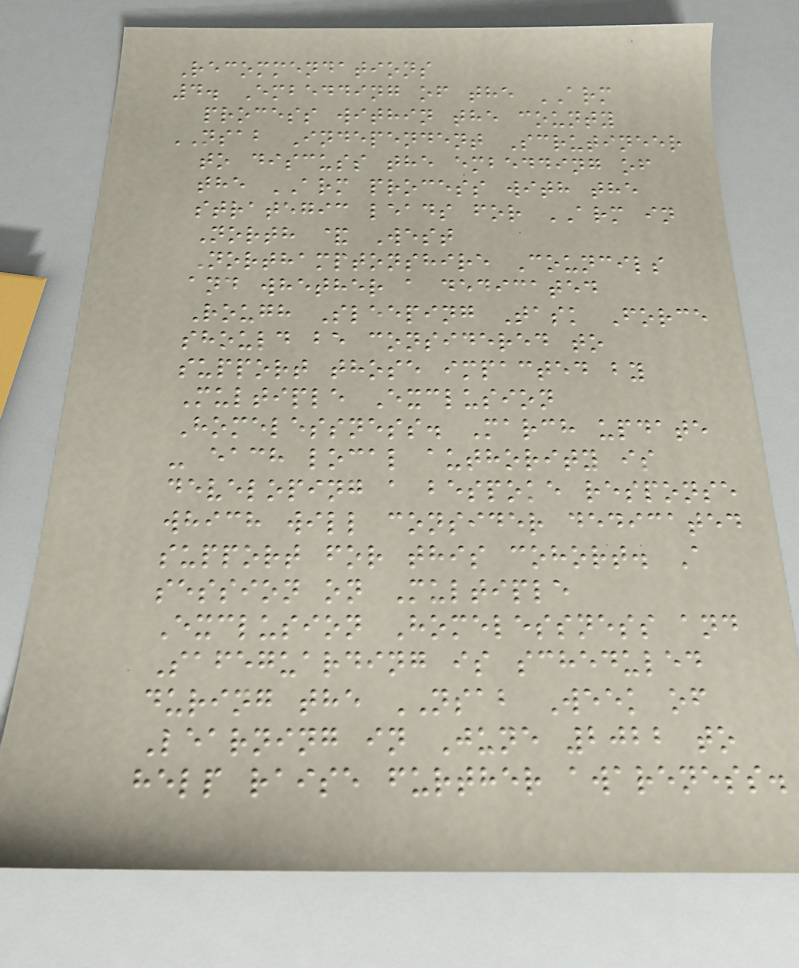Recommendations
4. Embedding of the ARM
process within the county
NSAB Independent Scrutineer
to discuss the embedding of
the ARM process with the
strategic leads for ARM in
North & West
Northamptonshire Councils
and whether a dedicated
Rough Sleeping Task Force
should be considered to
support those impacted by
Multiple Exclusion
Homelessness. March update
- each local authority is
developing a bespoke response
which will consider dedicated
support for this cohort. A
session on Multiple
Exclusion Homelessness and
Safeguarding is scheduled
during the NSAB Week of
Learning in June 2022 to
help raise further awareness.
